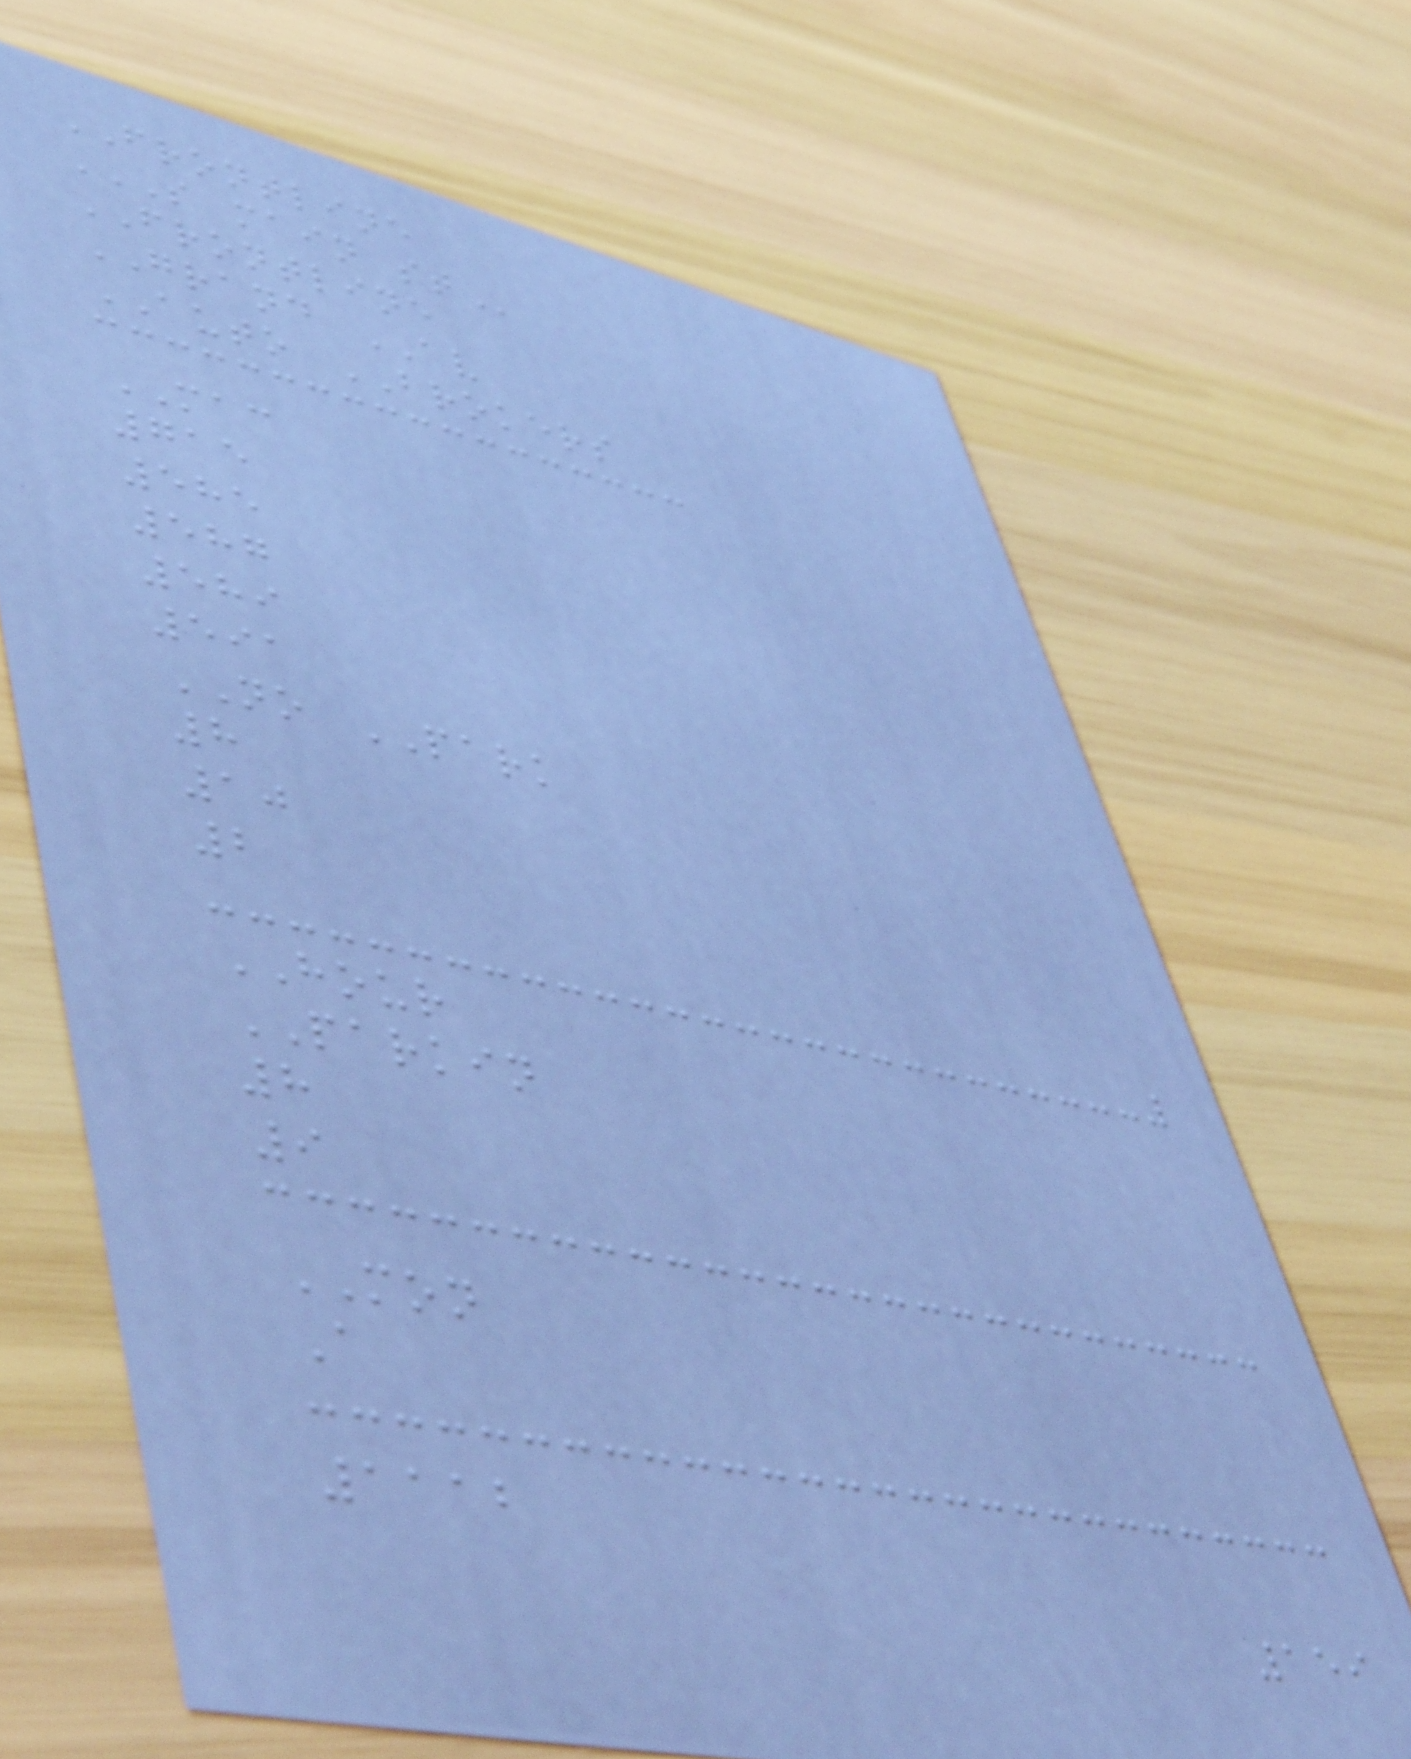FRONTLINE
S MAIN ST
FRONTLINE
GRAND AV
AUTO BROKERS
MAC
715
585
587
589
591
NO PARK
8
10
2
HOUR
PARKIN
8
9
MON
A
1112
159
